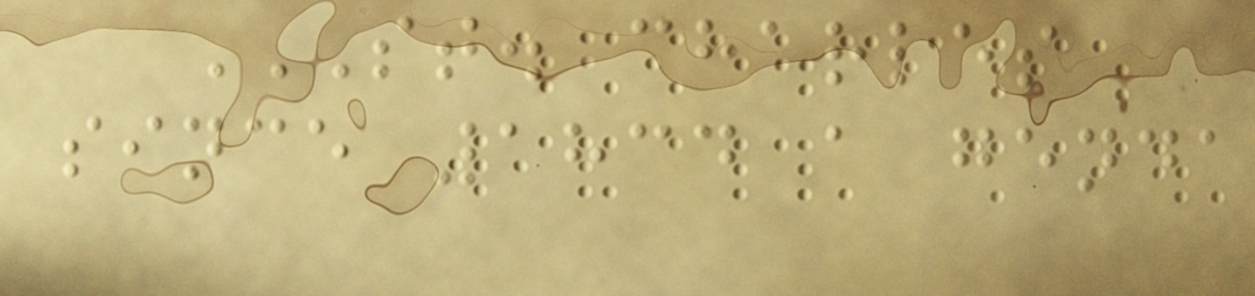ST. CHARLES
SINCE 1834 A GENDA
